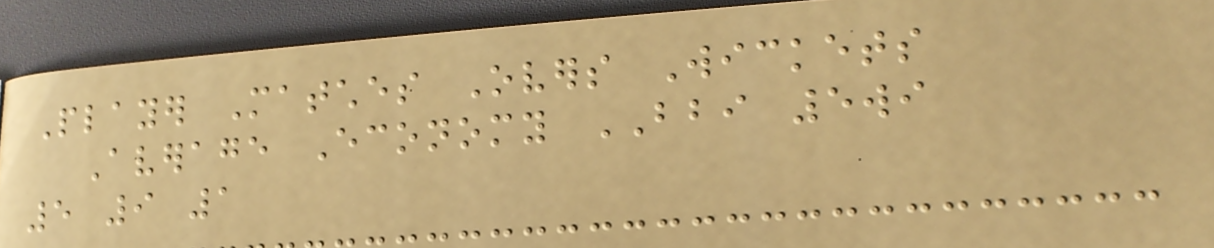Player Matches Overs Wickets
Average Economy BBI 5wi
5 9 1
